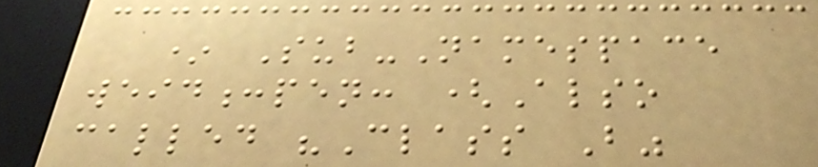* Sub-Namespace
weid:pen: (Also
called "Class B"
